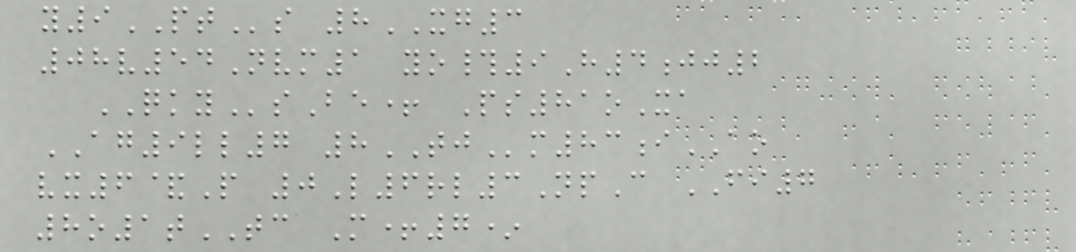y9PTs 8XG3
08v54Nvm1 yo#9H4jj2
QKYsBe+ Ps81oXa
AG9ll7 8TJm83iAO
vx6&P 0L6rl3NpC FI7
8o1tTC M+7*
